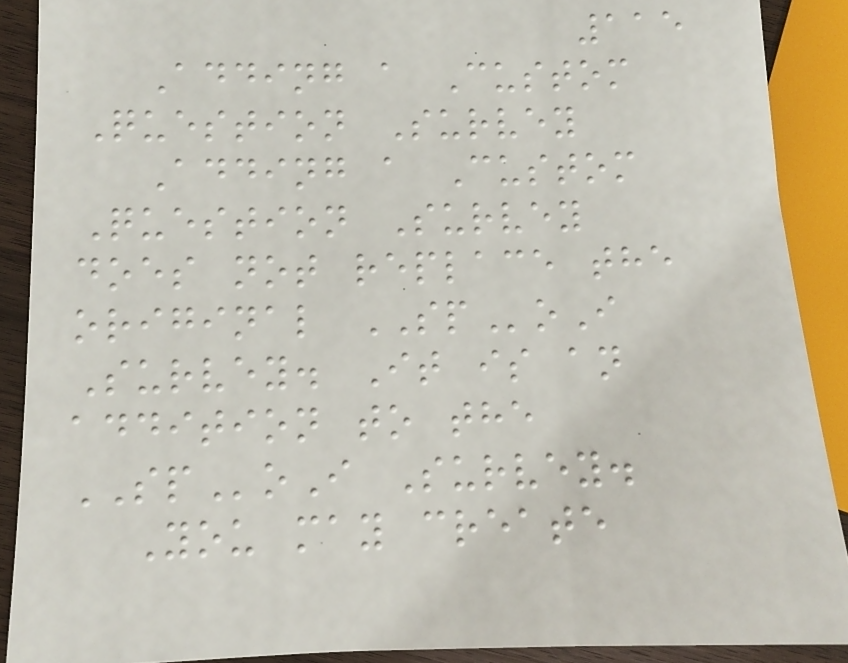115
Adding a Custom
Question Survey
Adding a Custom
Question Survey
does not replace the
original SPoI
Survey. It is an
addition to the
SPoI Survey.
You may create
